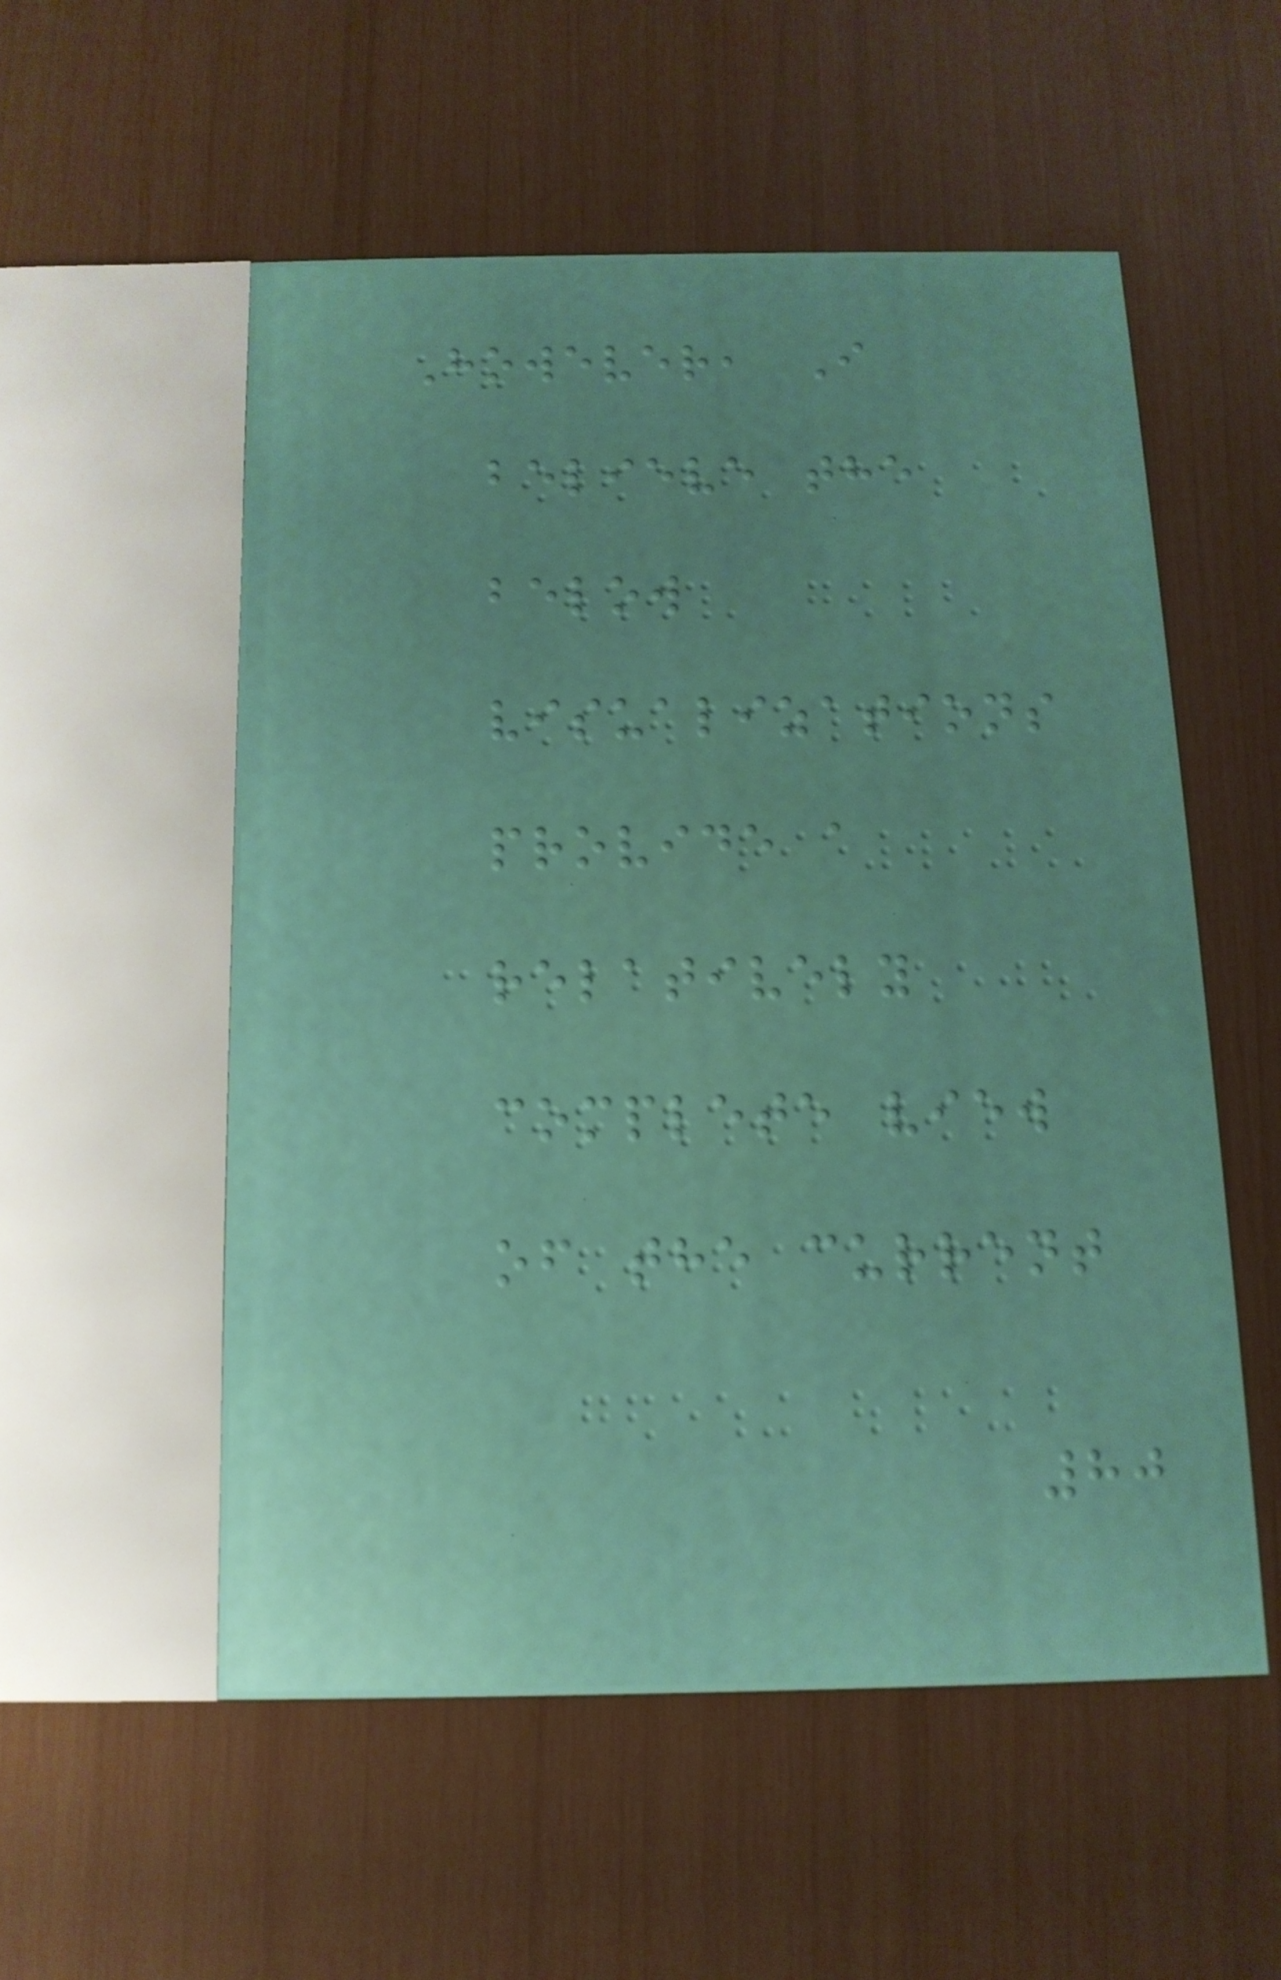However, I
believe the
below
visualizations
provide a
relatively
complete view
of the current
80
